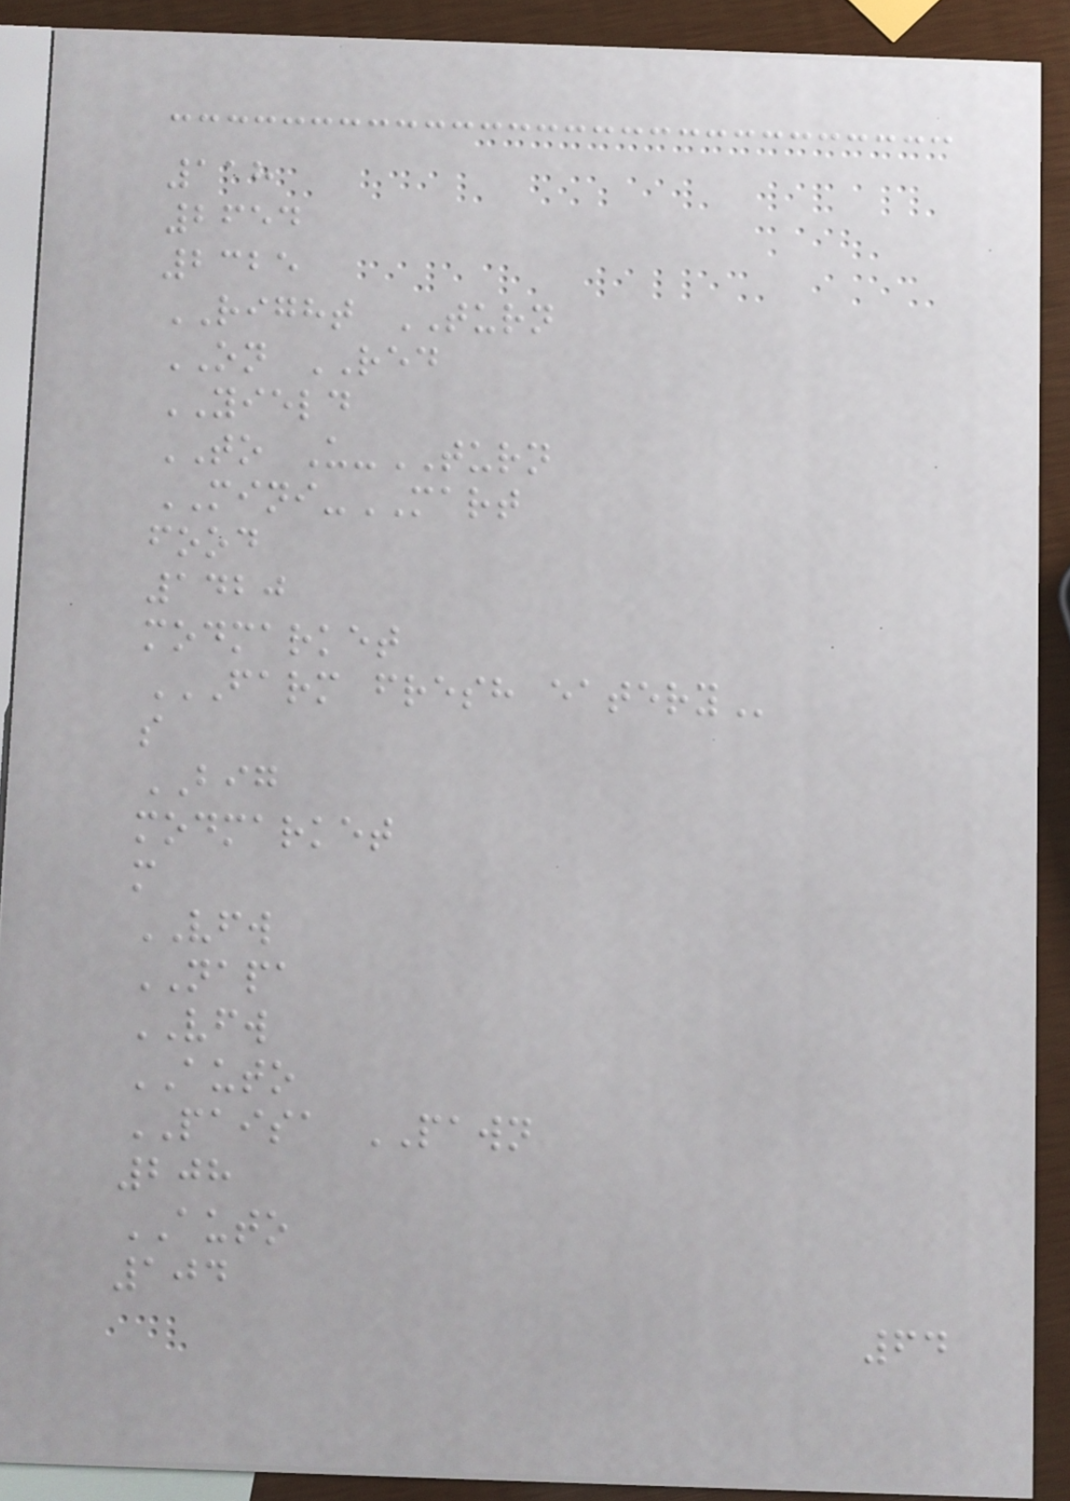118
2654
2325
RIGHT TURN
ON RED
YIELD
TO U-TURN
MINI-MART
food
1420
modmarket
FARM FRESH EATERY
s
BIG
modmarket
m
VFW
NAPA
VFW
AUTO
PAISA PAWN
208
AUTO
104
64
